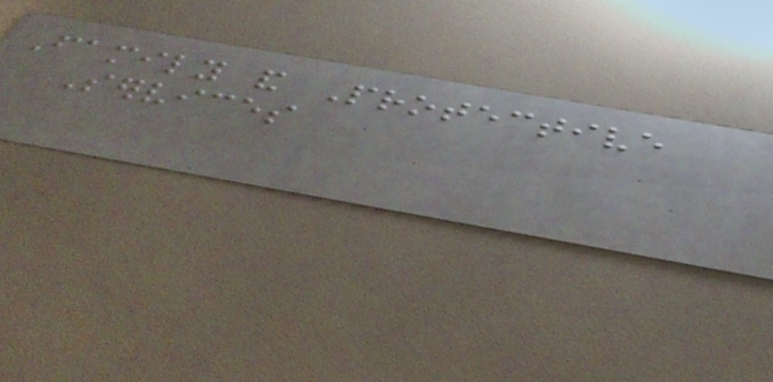Family and Protective
Services
